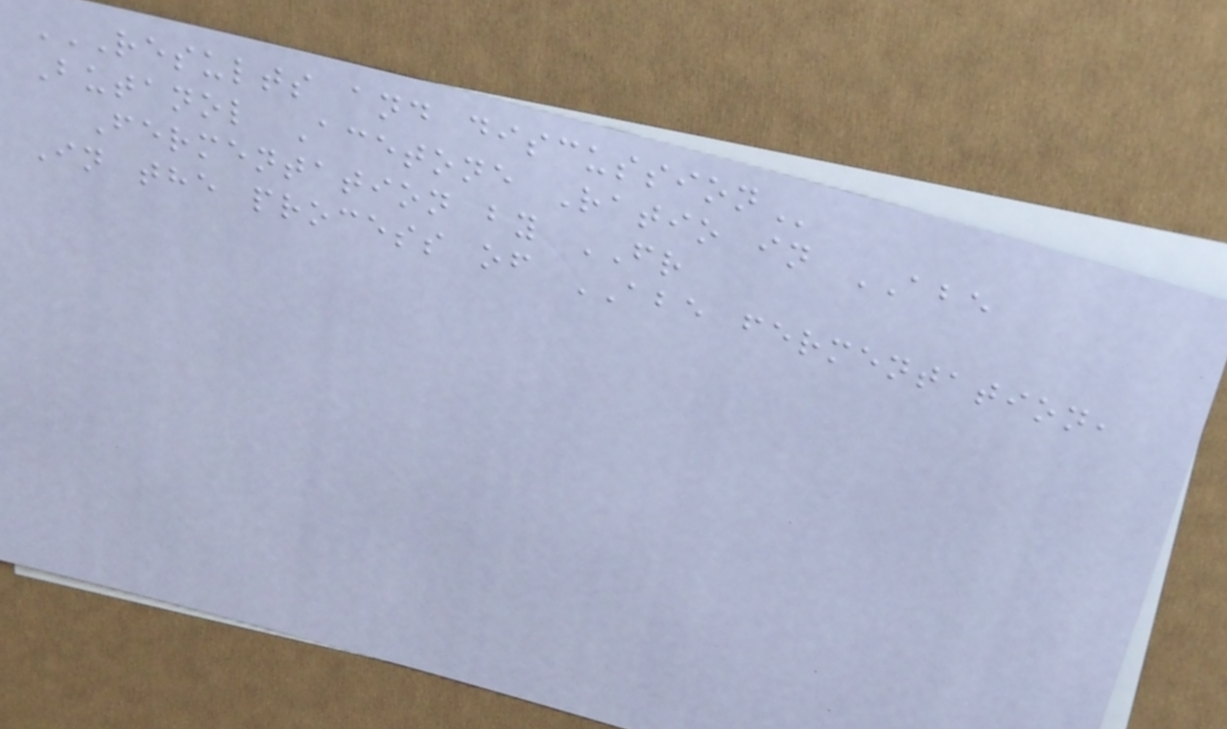RESULTS AND DISCUSSION
Butanol Acetone Ratio in ABE
Fermentation by FR
In the process of ABE fermentation,
